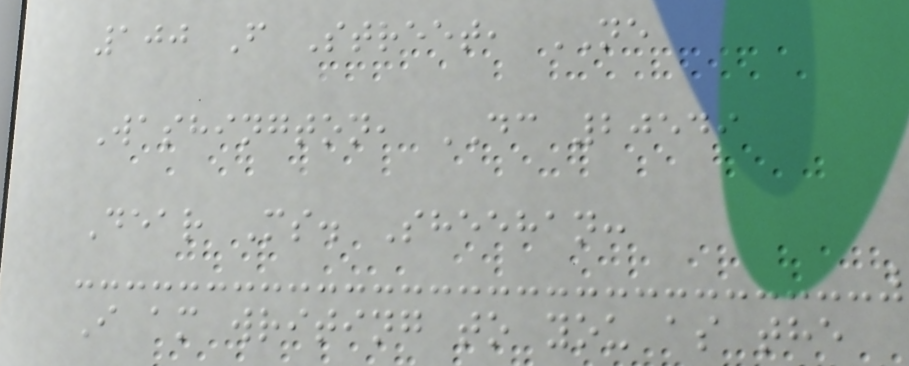100 F Street, NE
Washington, DC 20549
Dear Ms. Sheehan:
I am writing to you as the
